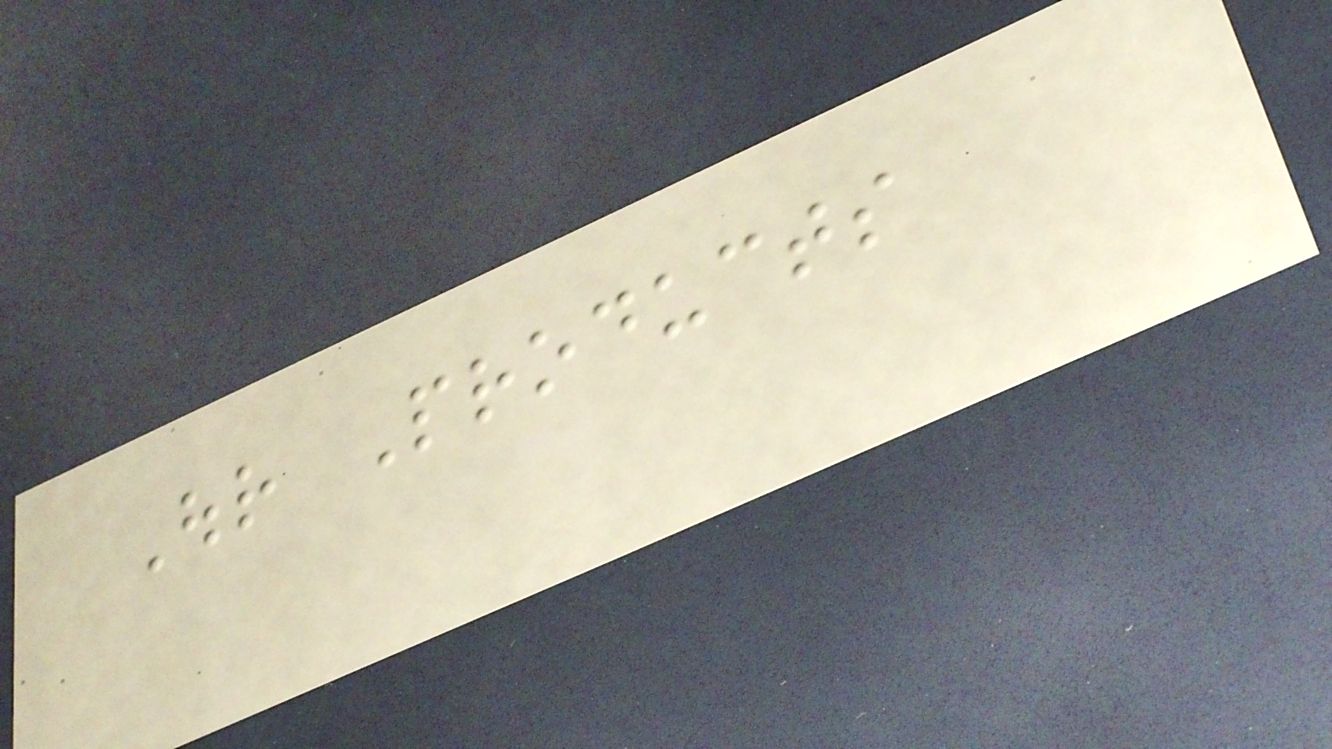Our Products
